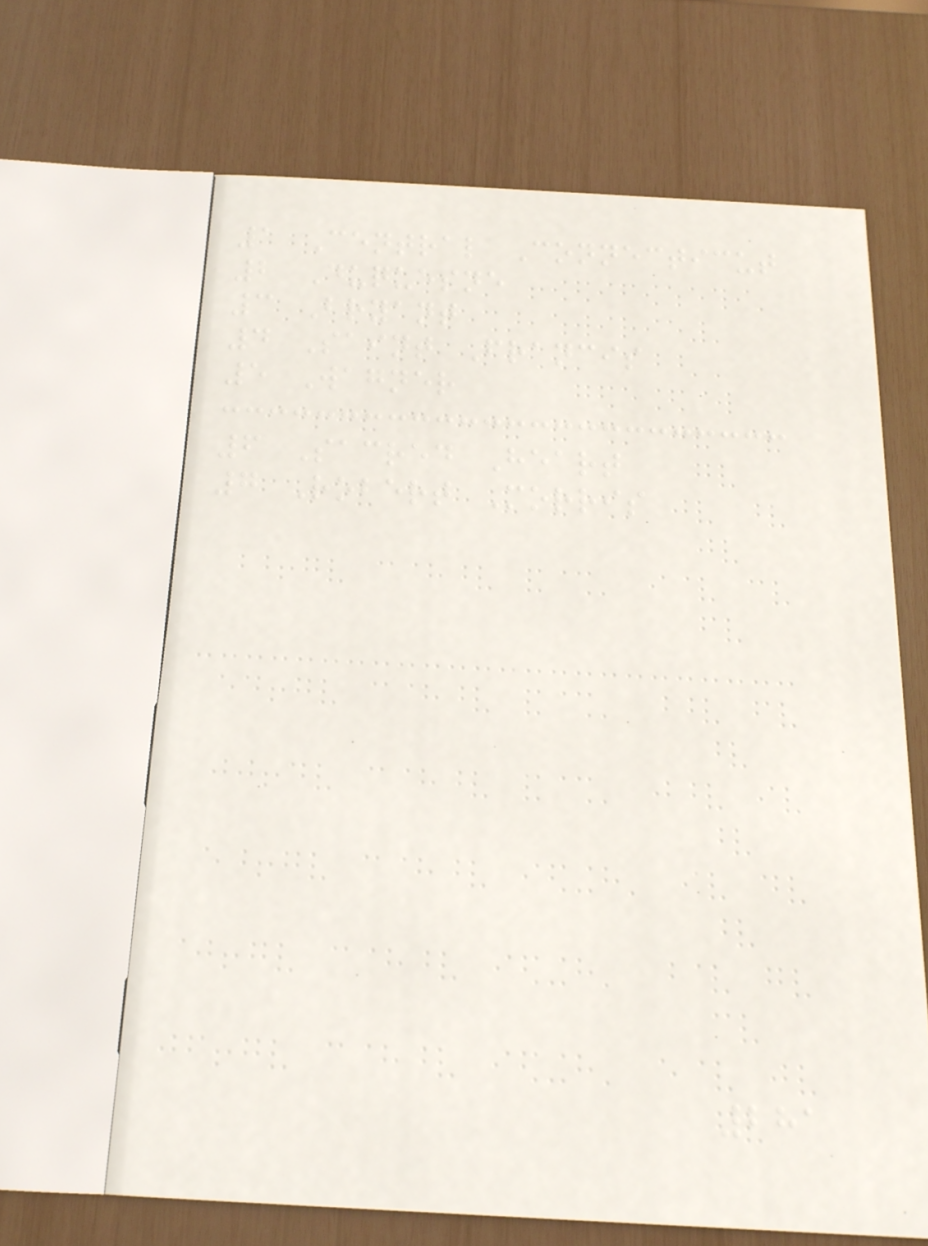1 Central Connecticut
2 Duquesne
3 Bryant
4 Saint Francis
5 Wagner
6 Sacred Heart
7 Robert Morris
281
